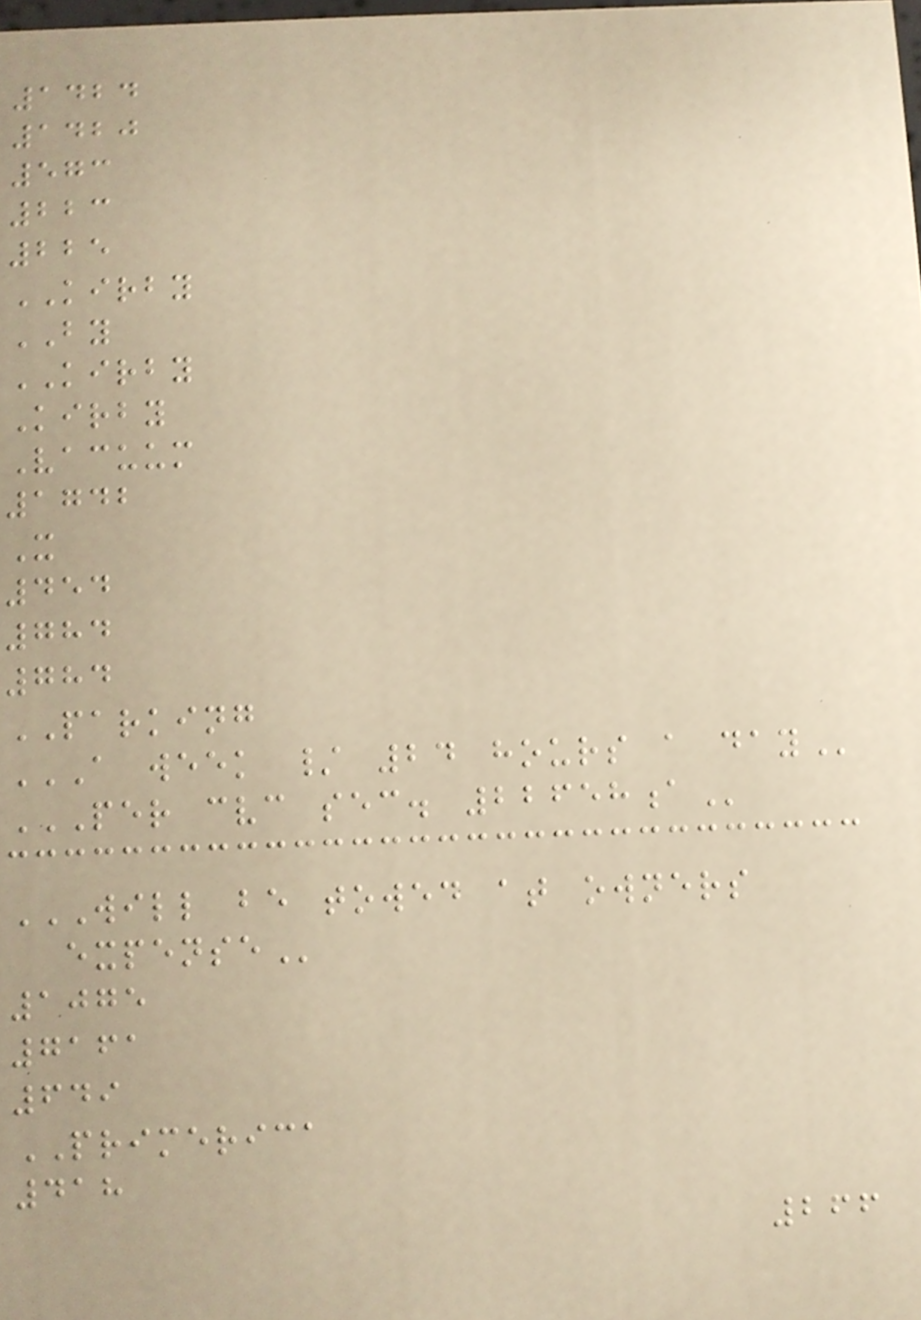1424
1420
573
223
225
KIRBY
BY
KIRBY
Kirby
Vacuum
1742
X
454
784
784
PARKING
A WEEK / 24 HOURS A DAY
PER CVC SEC. 22658A
WILL BE TOWED AT OWNERS
EXPENSE
1075
7161
649
PRIMERICA
418
266
